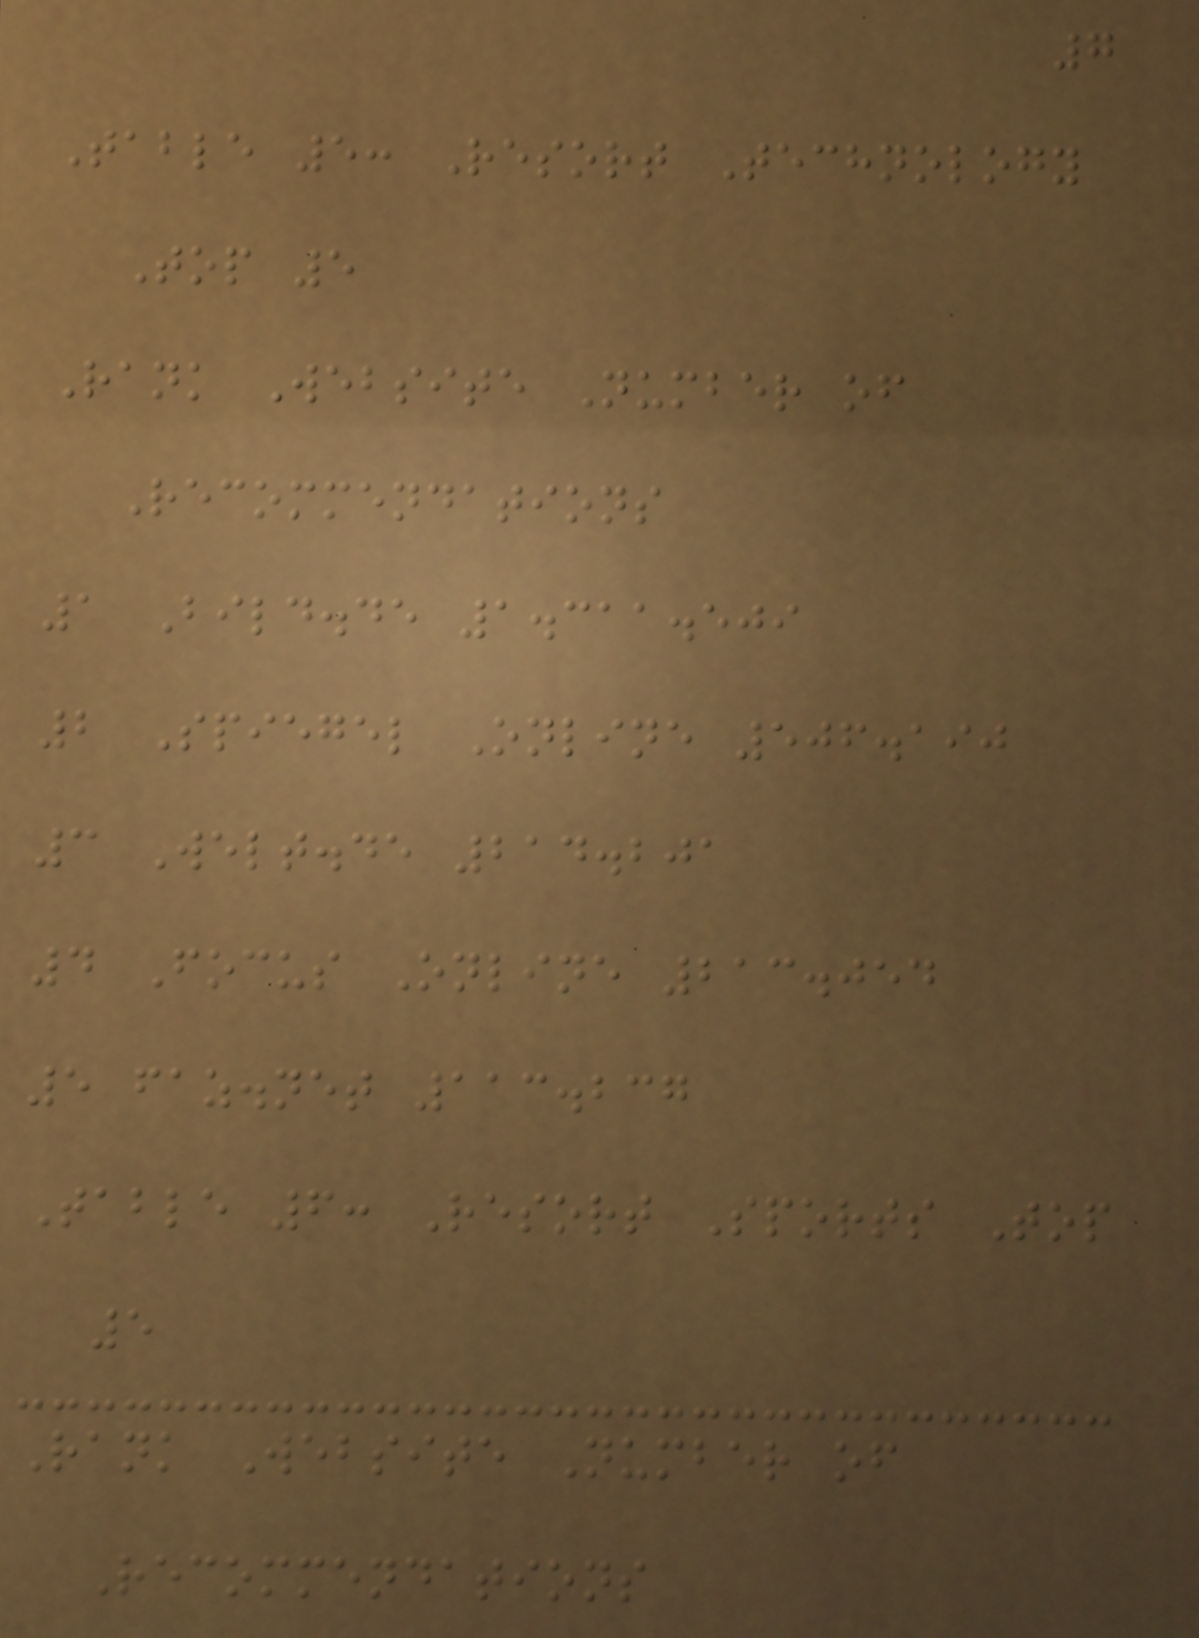7
Table 5: Resort Technology
Top 5
Rank Website Number of
Recommendations
1 Bild.de 1.311.509
2 Spiegel Online 506.190
3 Welt.de 214.201
4 Focus Online 213.054
5 faz.net 113.237
Table 6: Resort Sports Top
5
Rank Website Number of
Recommendations
